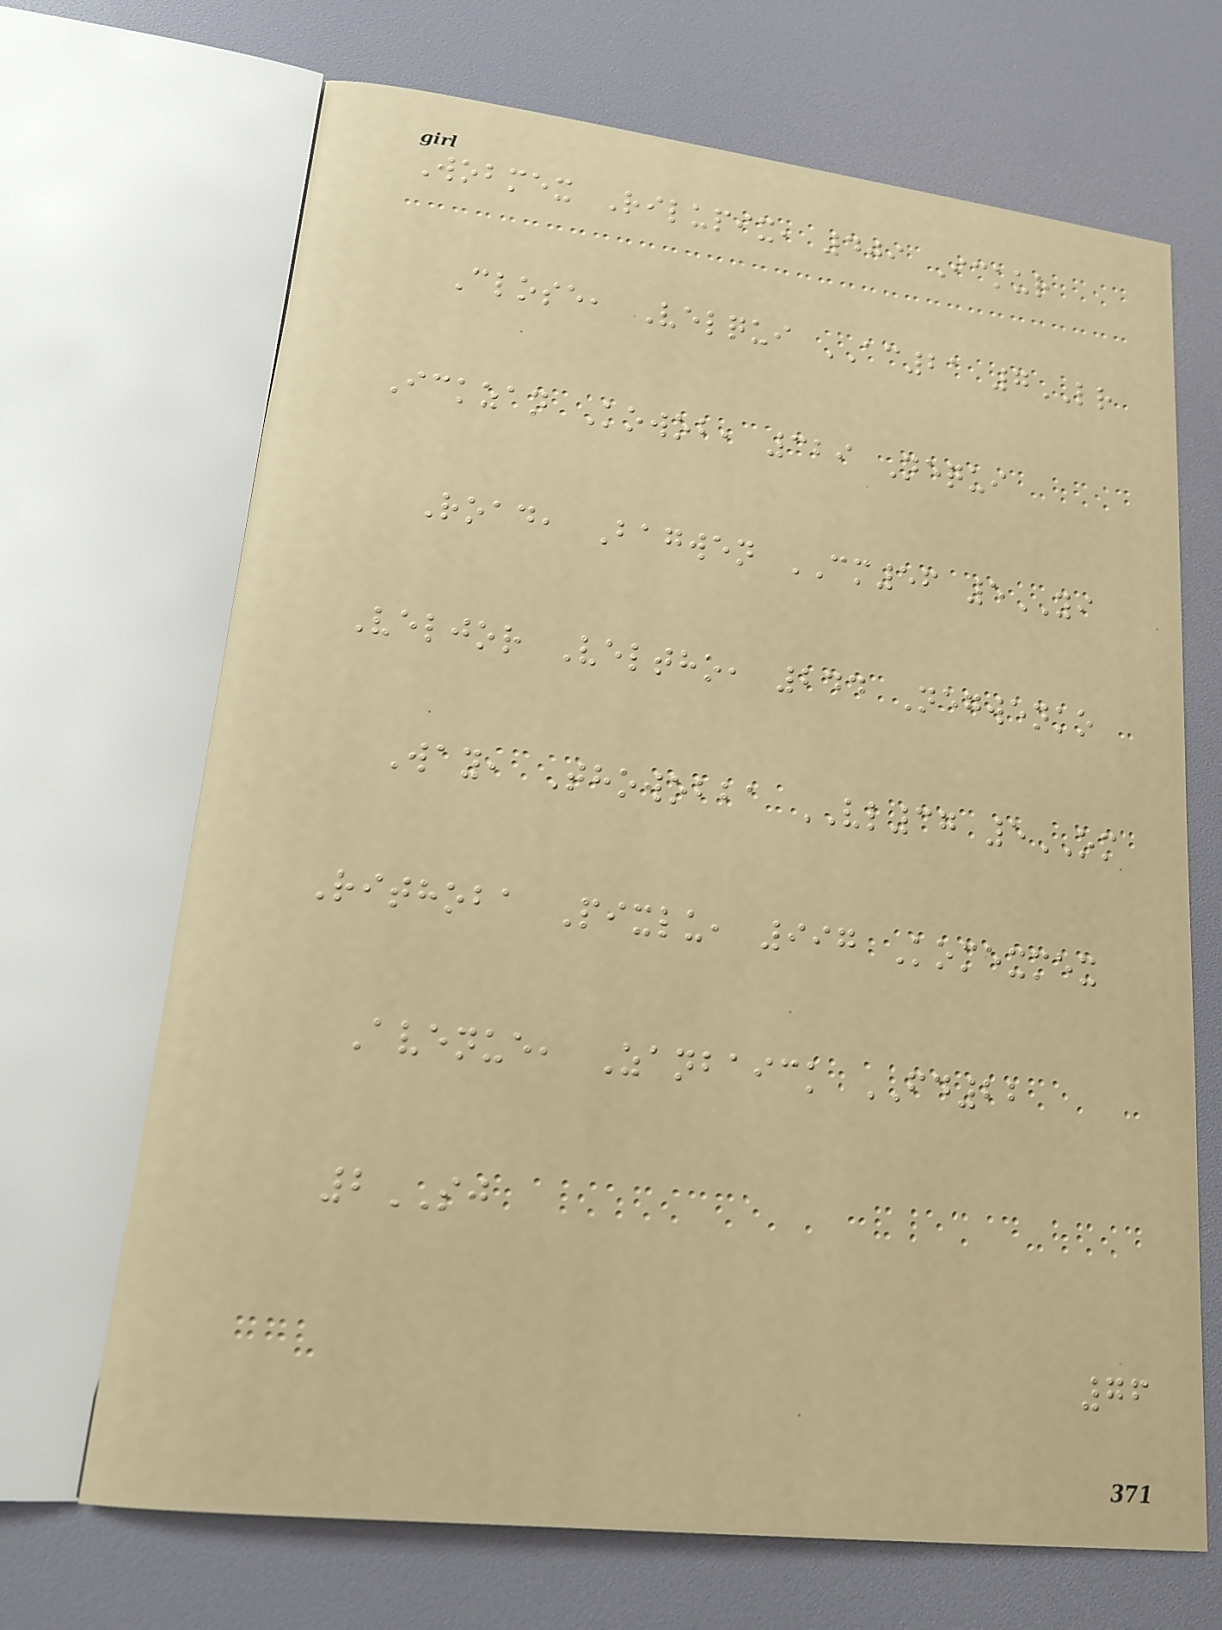Wobmex Rilupix, 409 Ickur
Close, Velqui AC21 7LR
Ickzan Kowob, 329 Nequi
Road, Bagwen CM56 5YI
Veljor Veltho, 244 Negwenko
Way, Thowobba VL37 5OM
Rithoba Pixlu, 997 Komexmex
Avenue, Zanbaick FD22
2SJ
76
